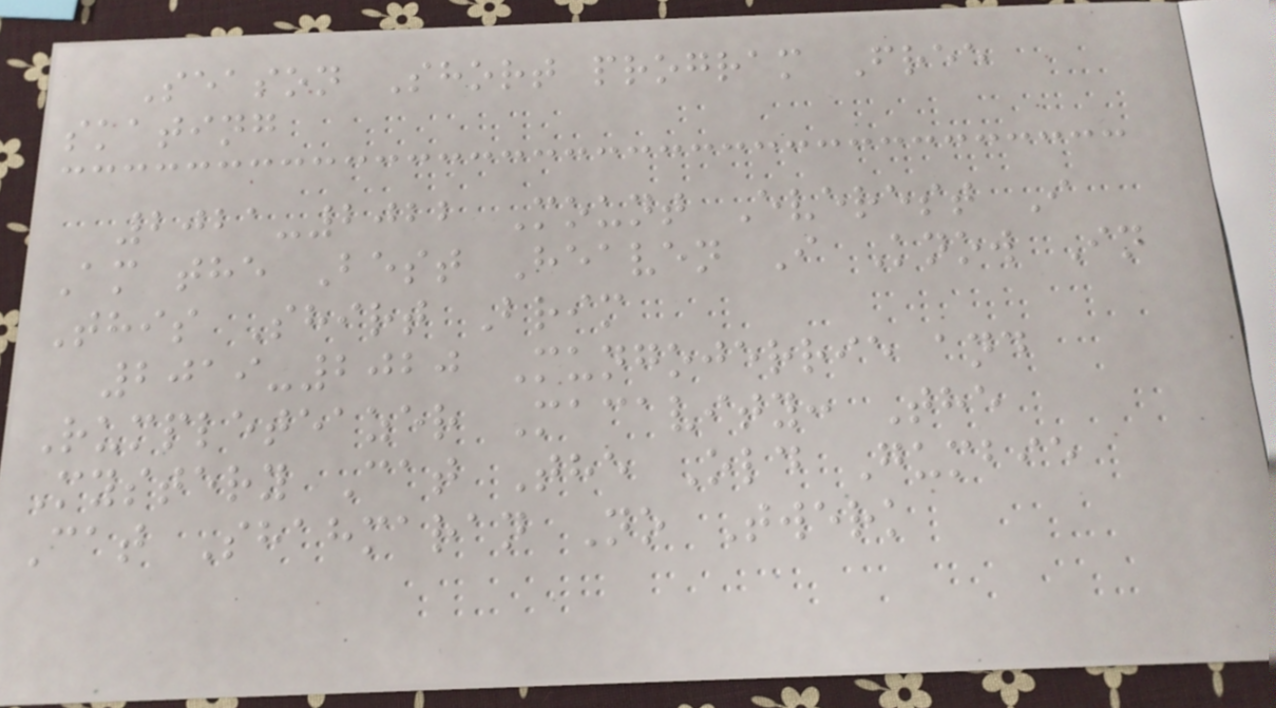Season Short program Free
skating
2021-2022 Mount Everest I
Am the Best Heaven I Know In
This Shirt Brim
2019-2020 Mungojerrie and
Rumpleteazer Macavity: The
Mystery Cat The Old Gumbie
Cat Shahmaran No Twerk
